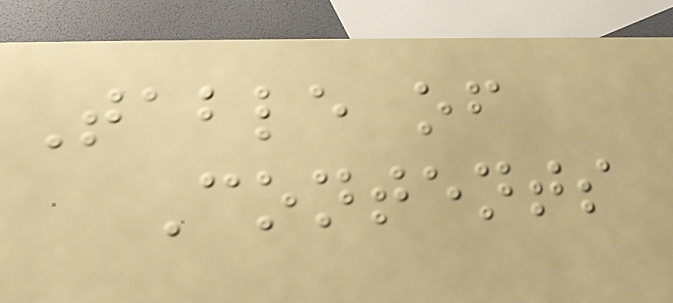Table of
Contents
